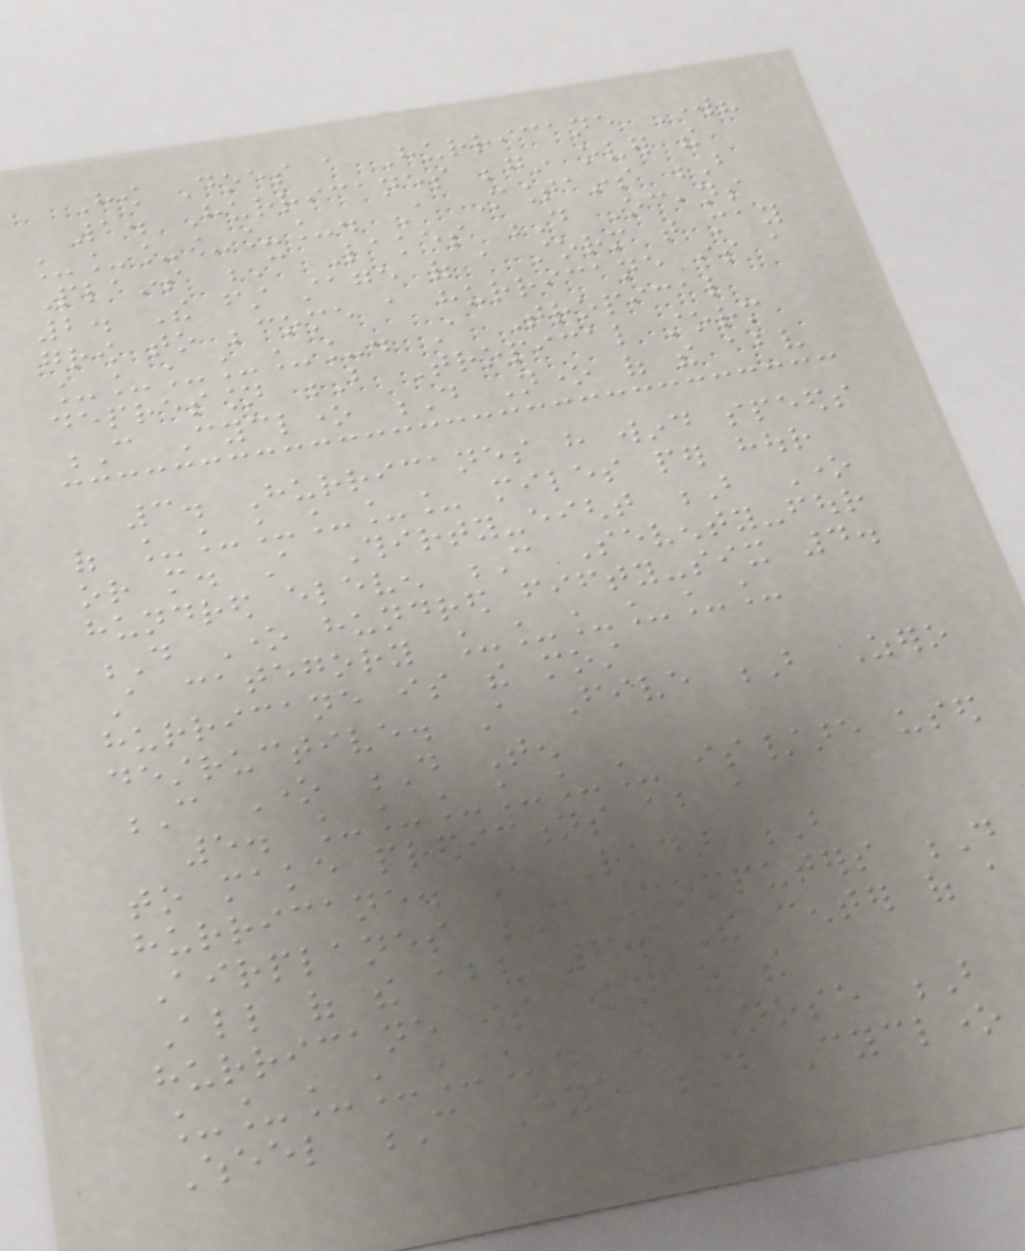How Does a Hurricane Work?
1. Hurricanes begin over the
______. A Mountains B
Plains C Lakes D Oceans
2. The first stage of a storm that may
grow to become a hurricane is a
______. A Tropical
depression B Tropical storm
C Cyclone D None of the above
3. Hurricanes have wind speeds
of ______ miles per hour
or more. A Thirty-eight B One
hundred eleven C Seventy-four
D One hundred fifty-six 4.
A category ______
hurricane is the most
destructive. A Five B Zero
C One D Ten
5. ______ is/are used
to make predictions about a
hurricane. A Radar B
Airplanes C Computers D
All of the above 6. The center of a
hurricane is known as the
______. A Nose B
Wheel C Eye D Cyclone
